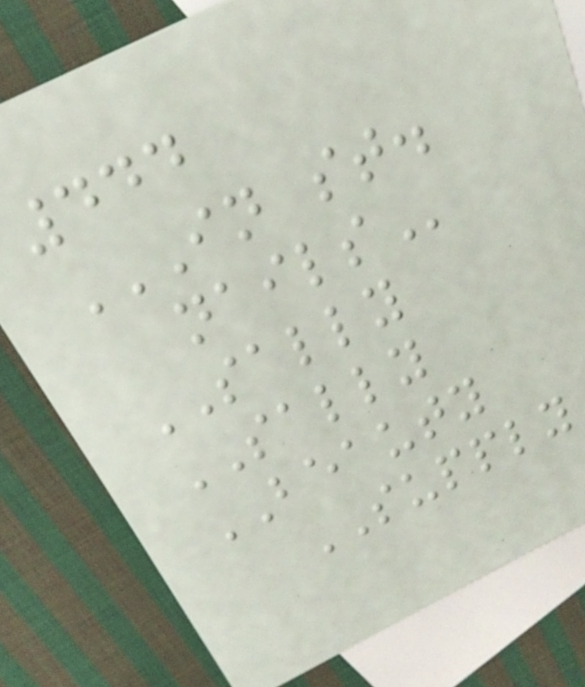444
IN ST.
NAILS
SALLY
SALLY
BEAUTY
SUPPLY
